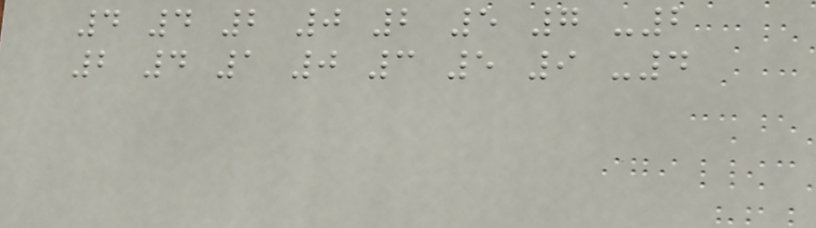4 4 2 0 2 5 7 -2
2 4 1 0 3 5 9 -4
